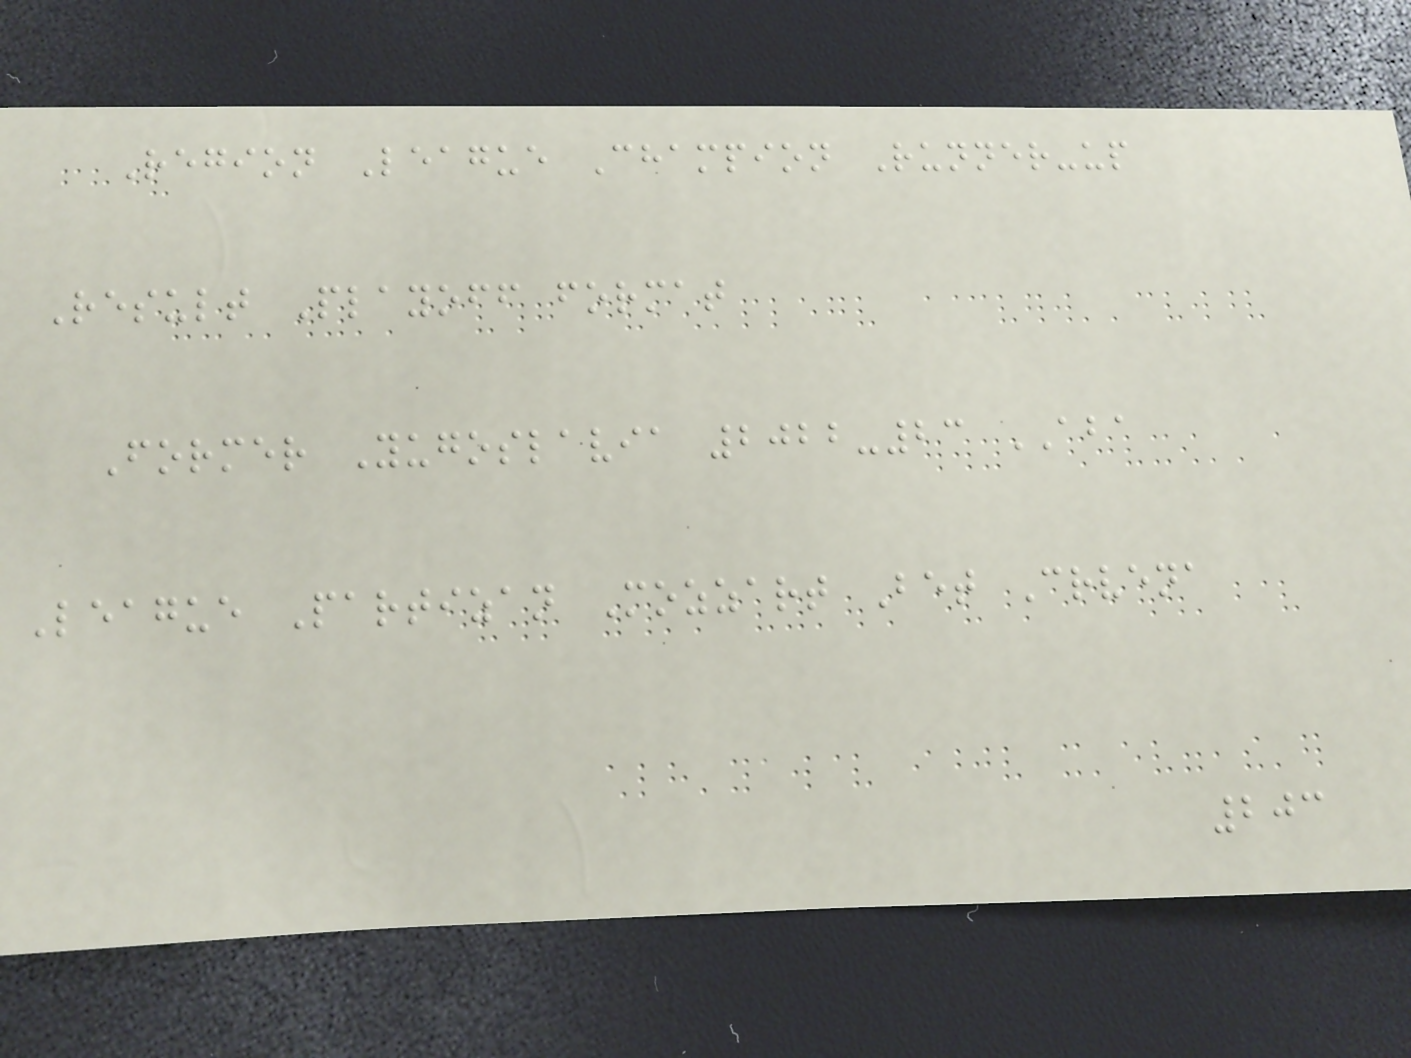Region League Champion Runner-up
Result Playoff format
Former Yugoslavia 2022-23 ABA
League Partizan Mozzart Bet Crvena
203
